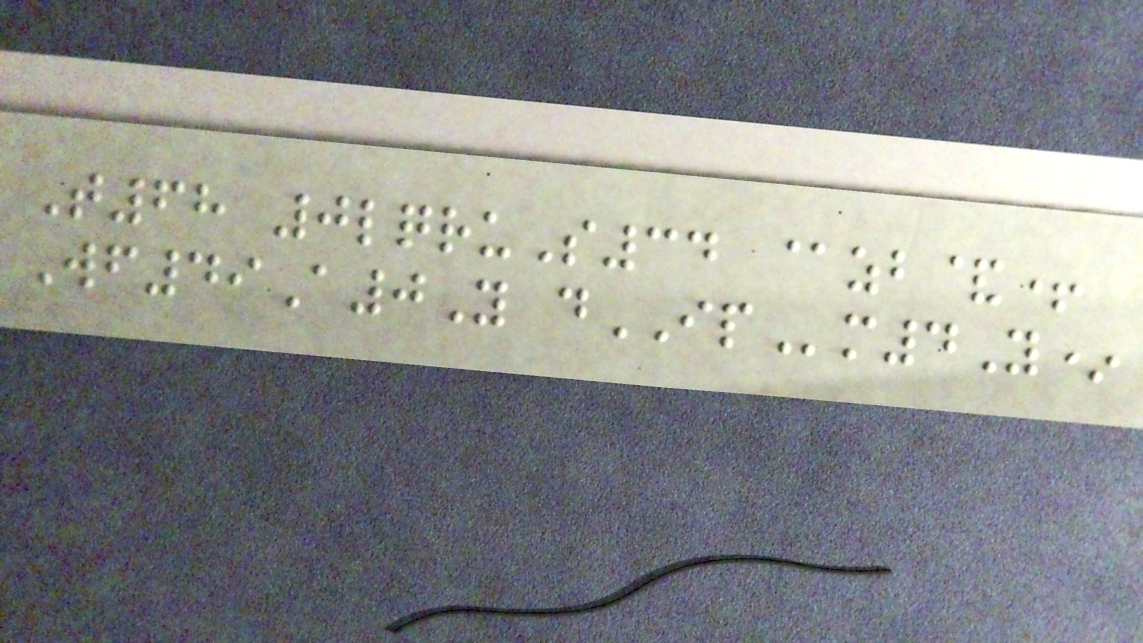T68 0lqruS34 @zb&+
Wf49A0Y dIPm4Y*
